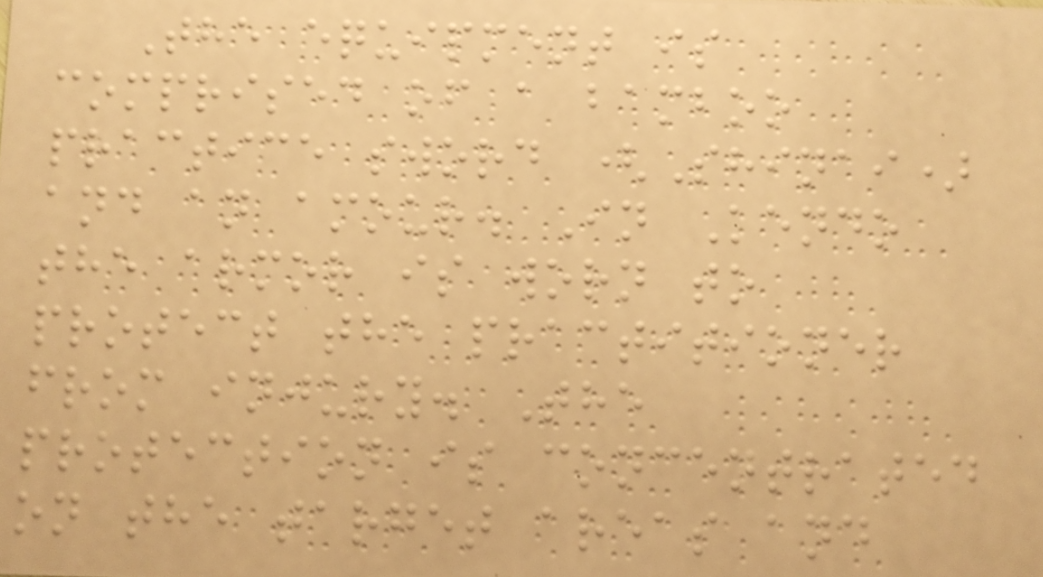The equipment is
comprised of a bamboo
practice sword (Shinai)
and an amour. In Kendo
the armor is worn to
protect the practitioner
from injury. The
protection is concentrated
on the target areas and
